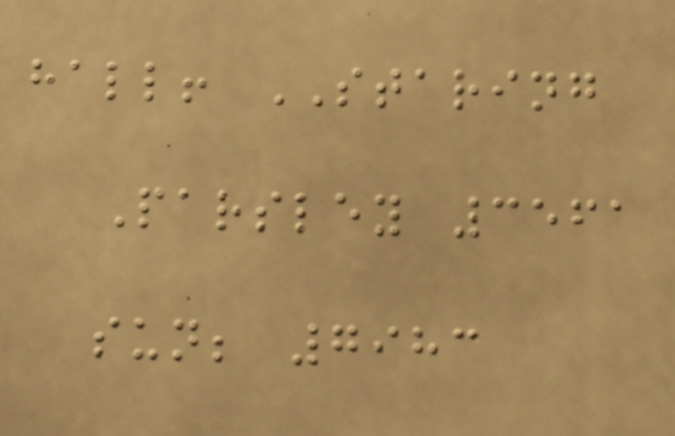hall! STARING
Parsley 3561
sun; 7983
